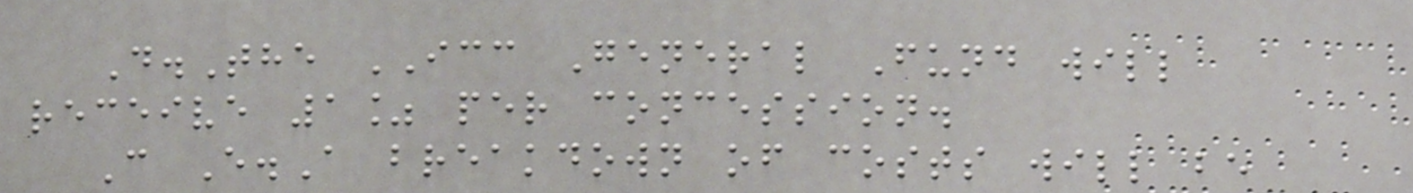D.The ICC General Fund will
receive 1% per concession.
C E.A breakdown of costs will be
